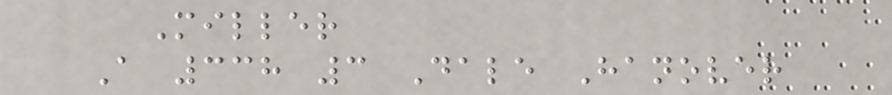Miller
A 338 3 Dale Hanover
